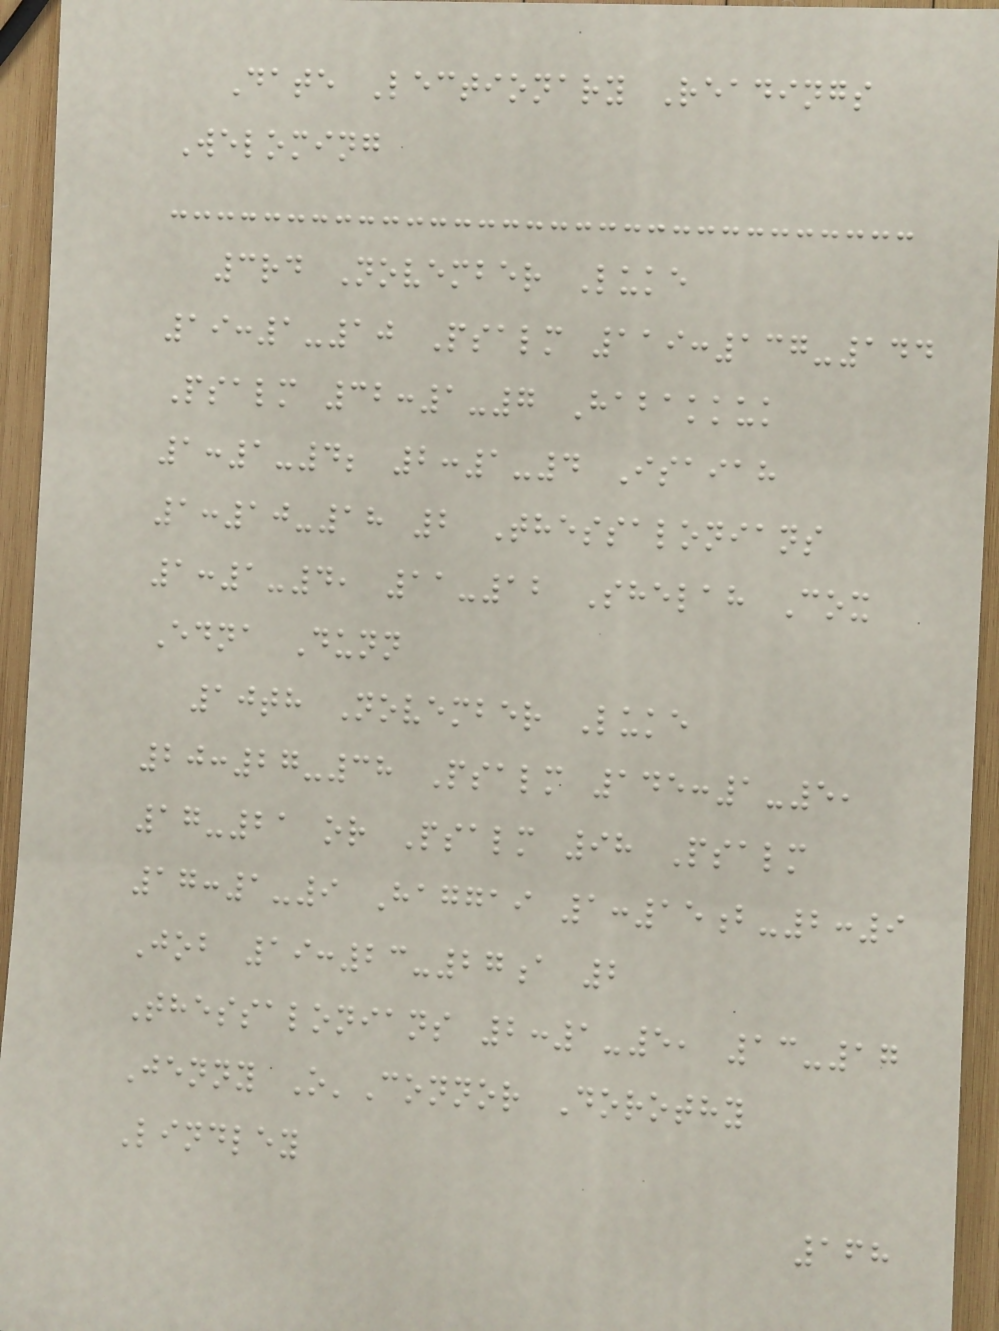Date Lectionary Readings
Weloming
3rd November Luke
19:1-10 Psalm 119:137-144
Psalm 32:1-7 Habakkuk
1:1-4; 2:1-4 Isaiah
1:10-18 2 Thessalonians
1:1-4, 11-12 Shelah Cox
Edna Dunn
10th November Luke
20:27-38 Psalm 145:1-5,
17-21 or Psalm 98 Psalm
17:1-9 Haggai 1:15b-2:9
Job 19:23-27a 2
Thessalonians 2:1-5, 13-17
Jenny O'Connor Dorothy
Lindley
168
